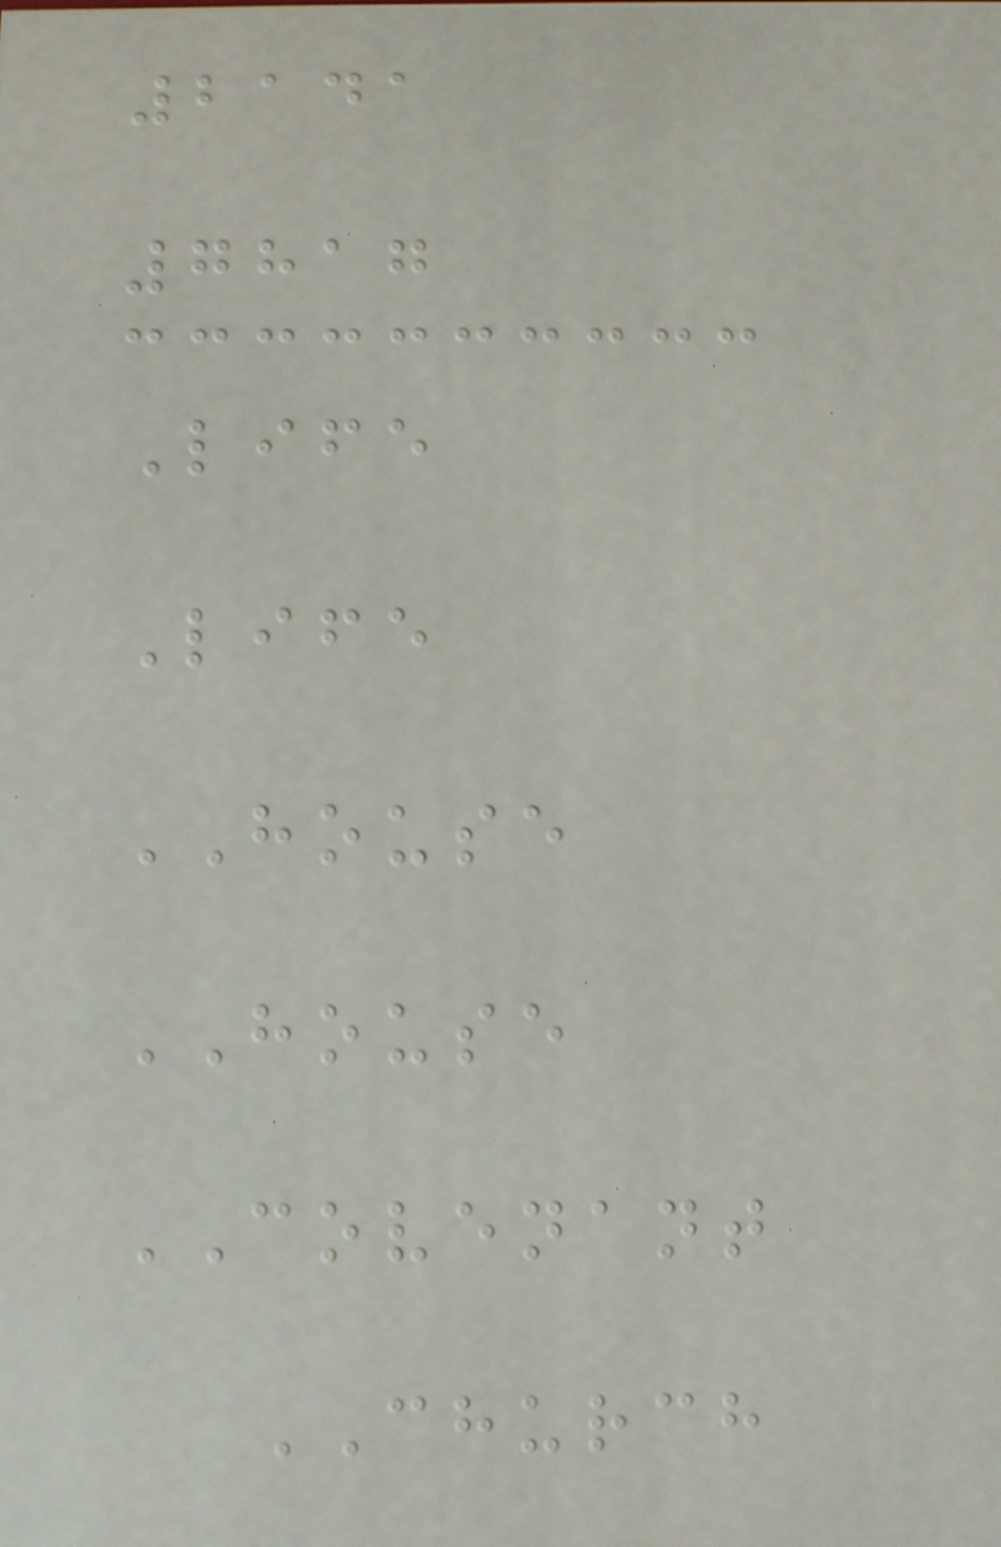2141
7817
Life
Life
HOUSE
HOUSE
COVENANT
CHURCH
